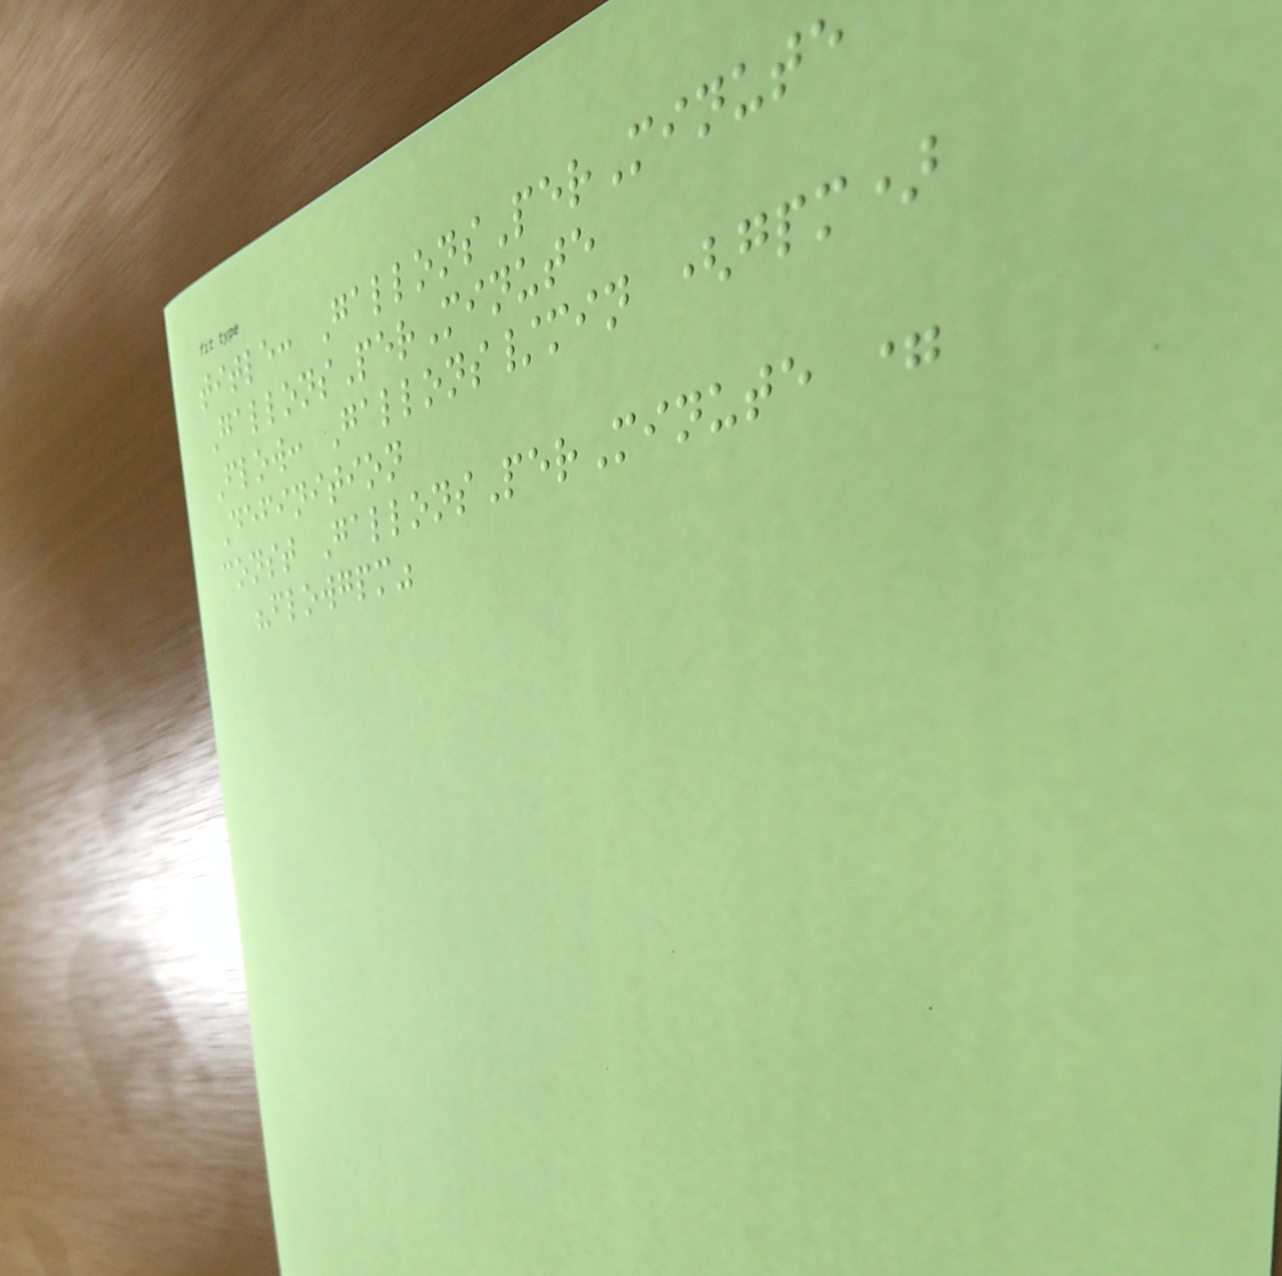title: GallonsPerMinute
GallonsPerMinute
Flow: Gallons/min (gpm)
Definition
const GallonsPerMinute =
"flowgpm"
